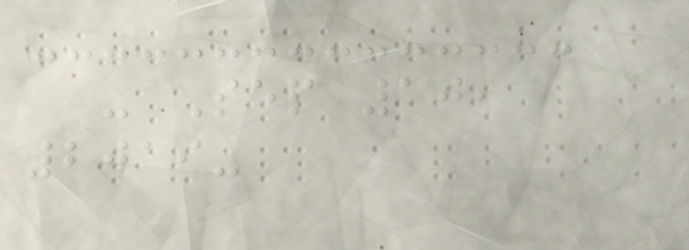- Sep 10,
2019-
